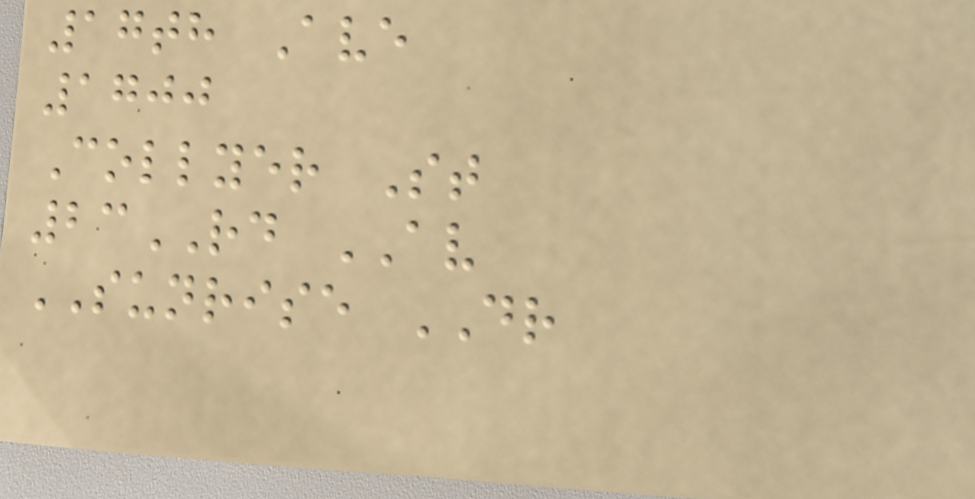17th Ave
1700
Collyer St
23RD AV
SUNRISE DR
